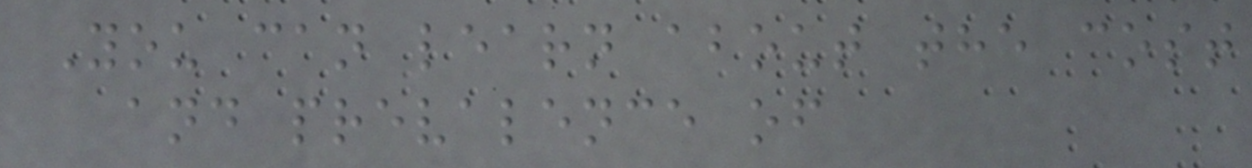You can learn about the cost
and prevalence of
